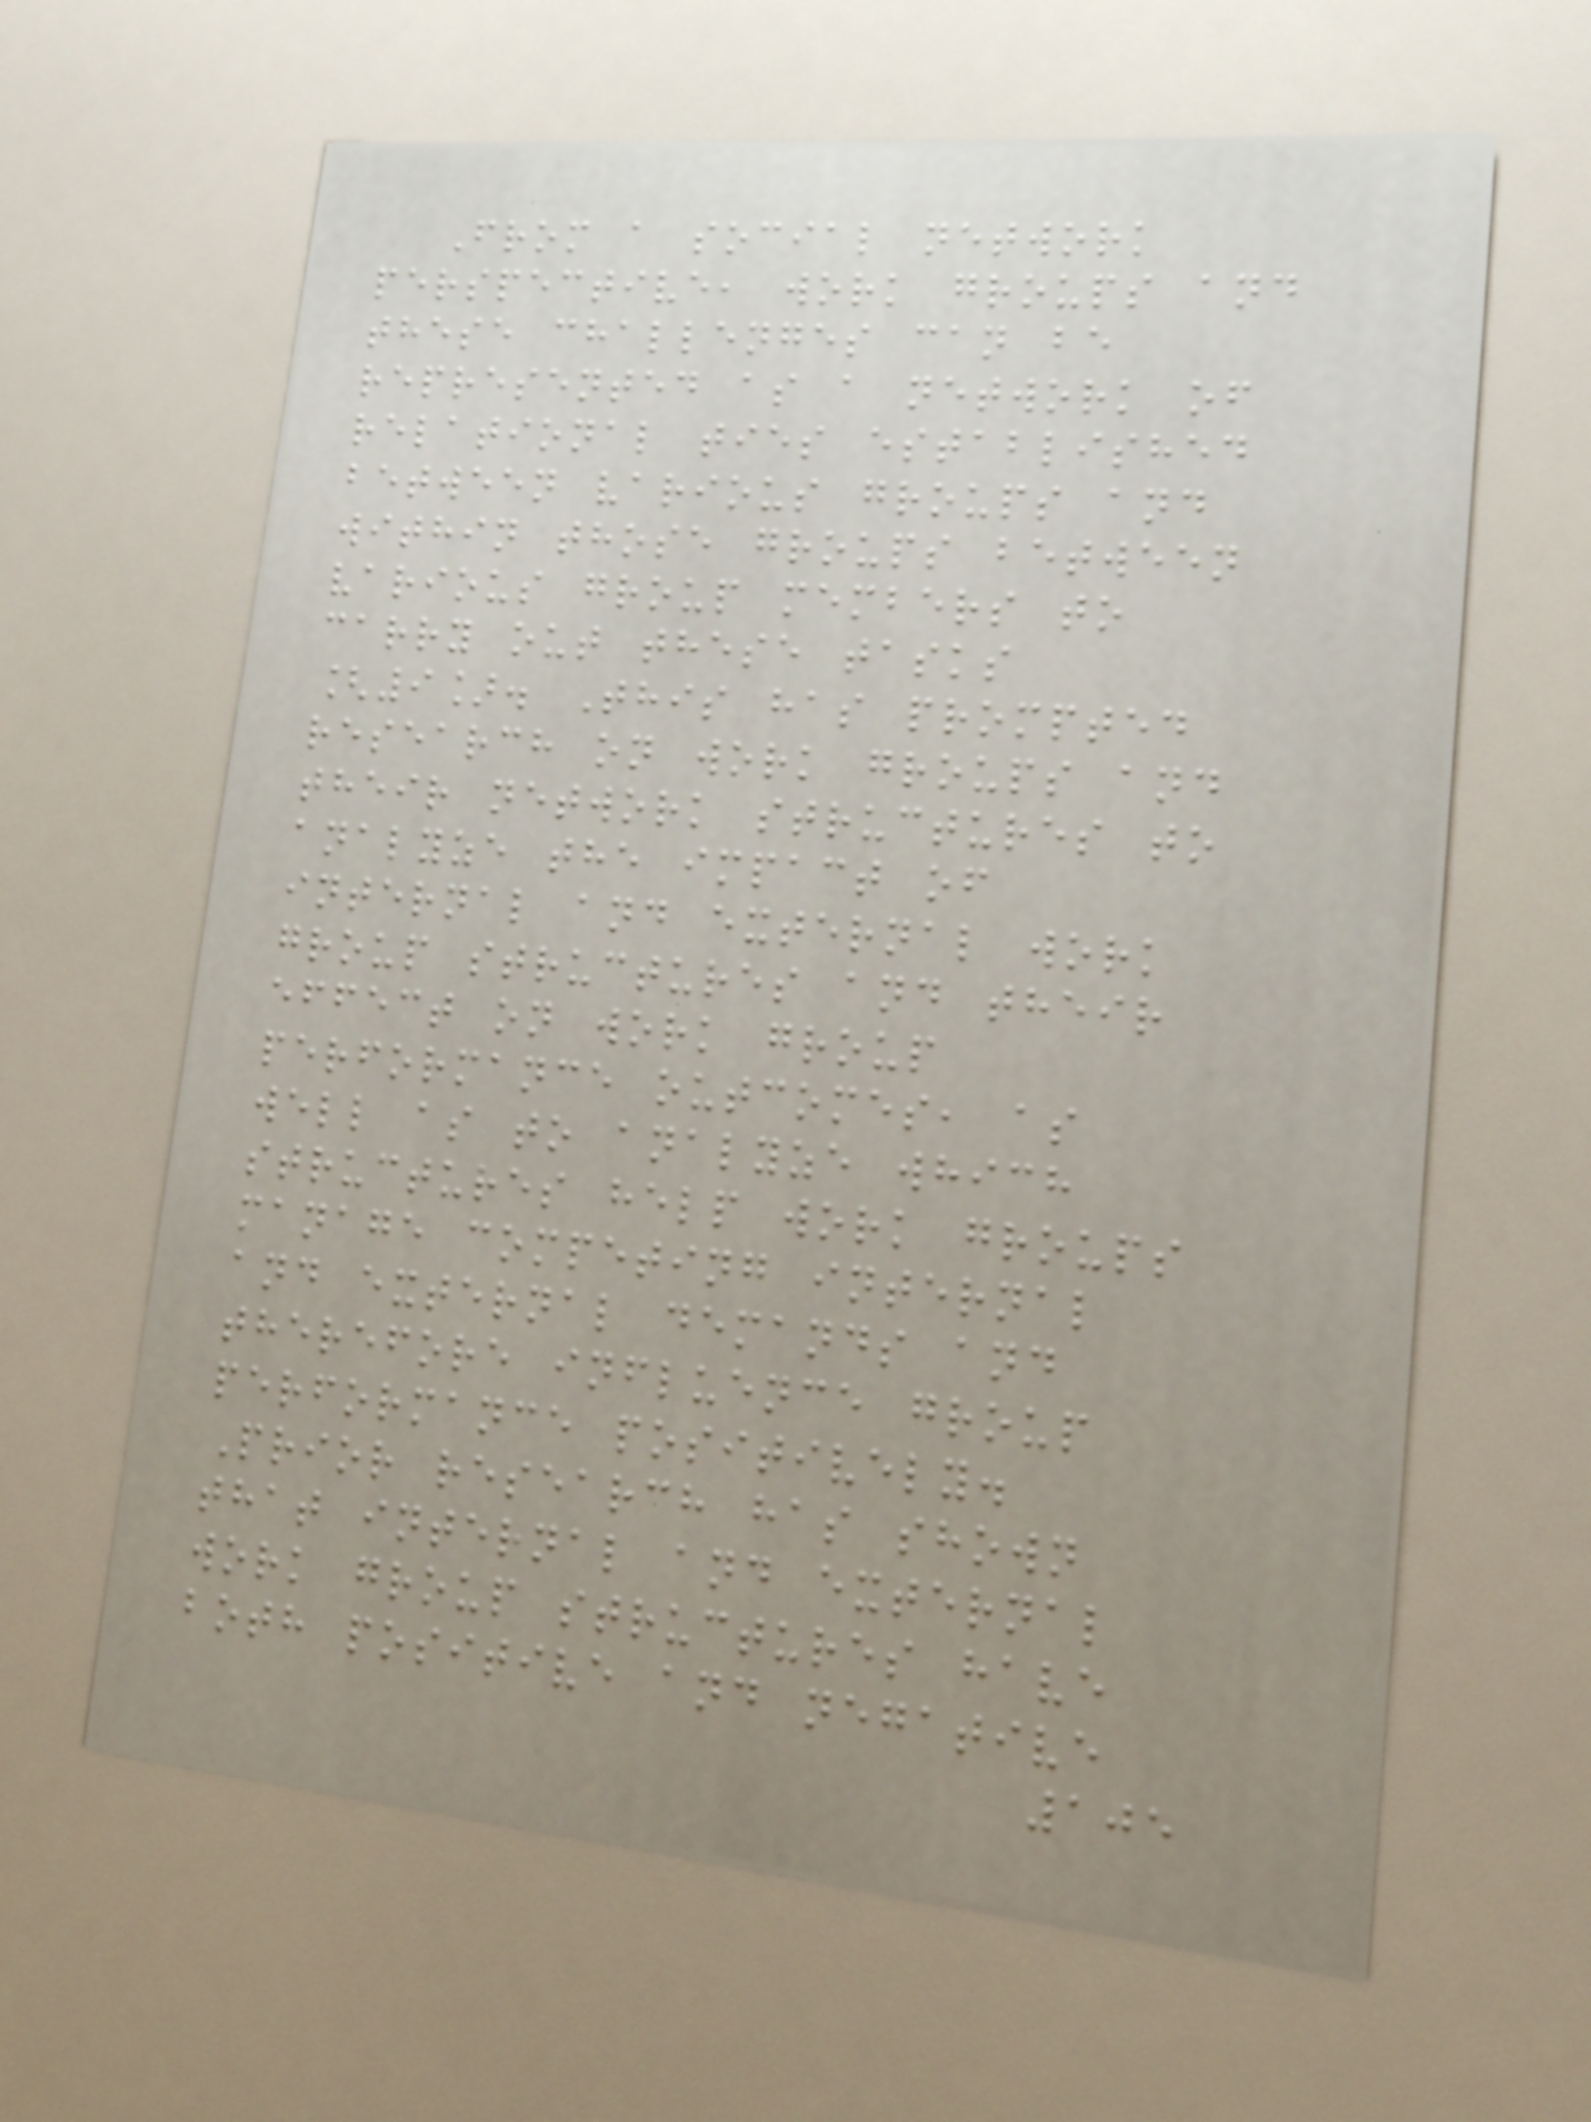From a social network
perspective, work groups and
these challenges can be
represented as a network of
relational ties established
between various groups and
within those groups between
various group members to
carry out these tasks
[9]. This has prompted
research on work groups and
their network structures to
analyze the impact of
internal and external work
group structures and their
effect on work group
performance outcomes, as
well as to analyze which
structures help work groups
manage competing internal
and external demands and
therefore influence group
performance positively.
Prior research has shown
that internal and external
work group structures have
both positive and negative
105
